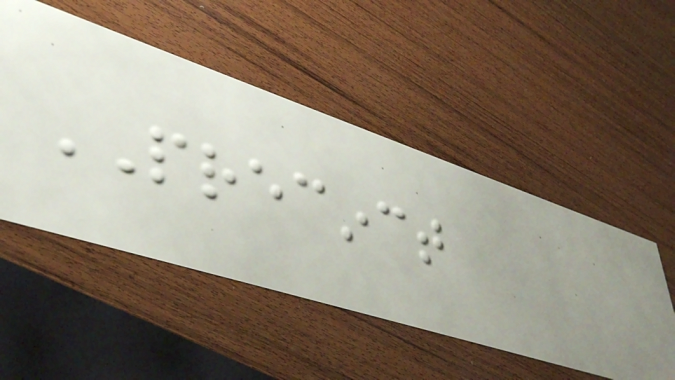PRECINCT
